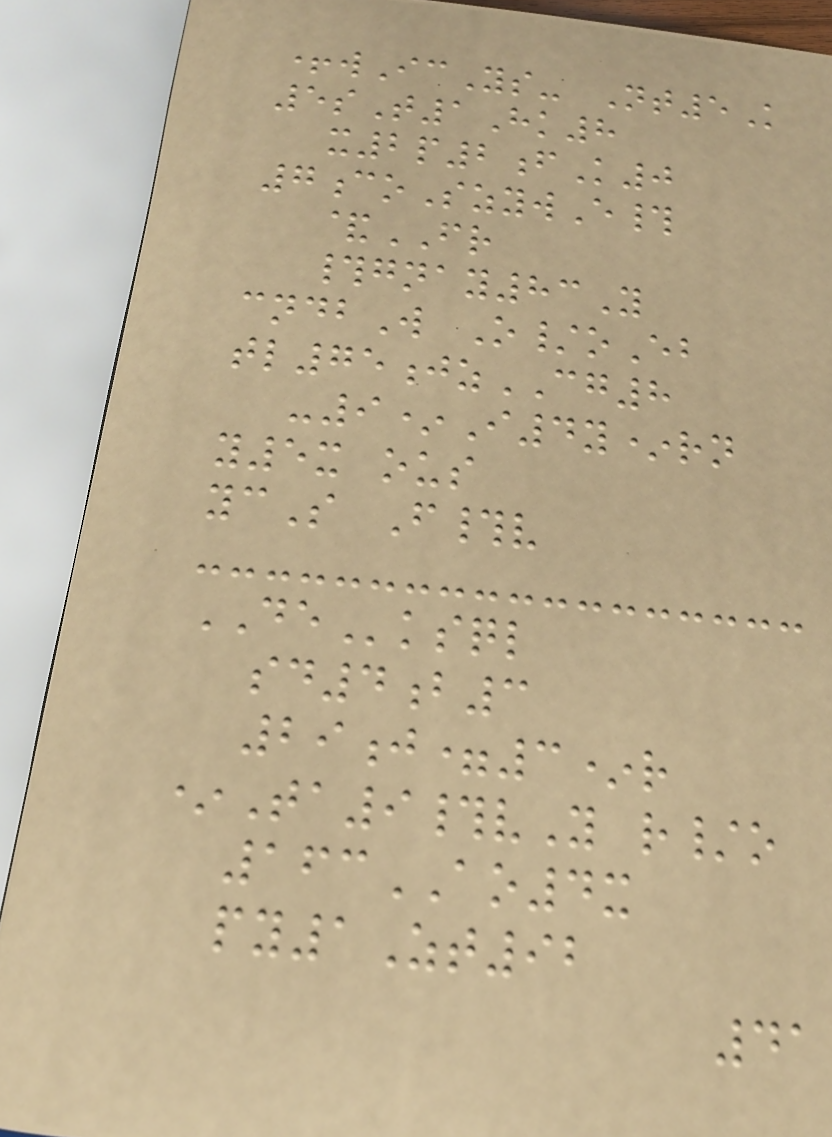+wIcYs- Nt5K
5sT1Hk8
x2p2fK0
7coSzywE#
&FR
#gnay83Y
cndbW O/oEb
tl75jzCG8
-9*I4y*rn
y5x ous
ycS F#v
DEksql
sd4b3
29j=3*r
*Ta9#vY r/o
163AO4x
py1Zt92
41
